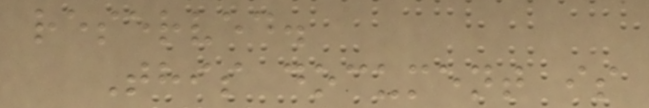reserved.
This document is
